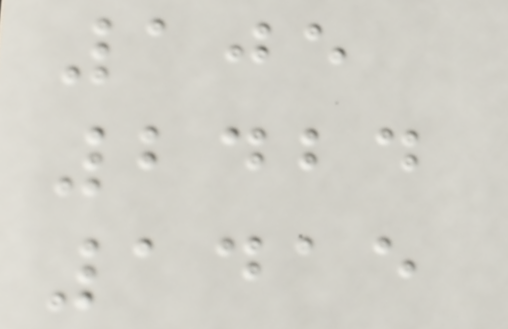105
2424
1415
